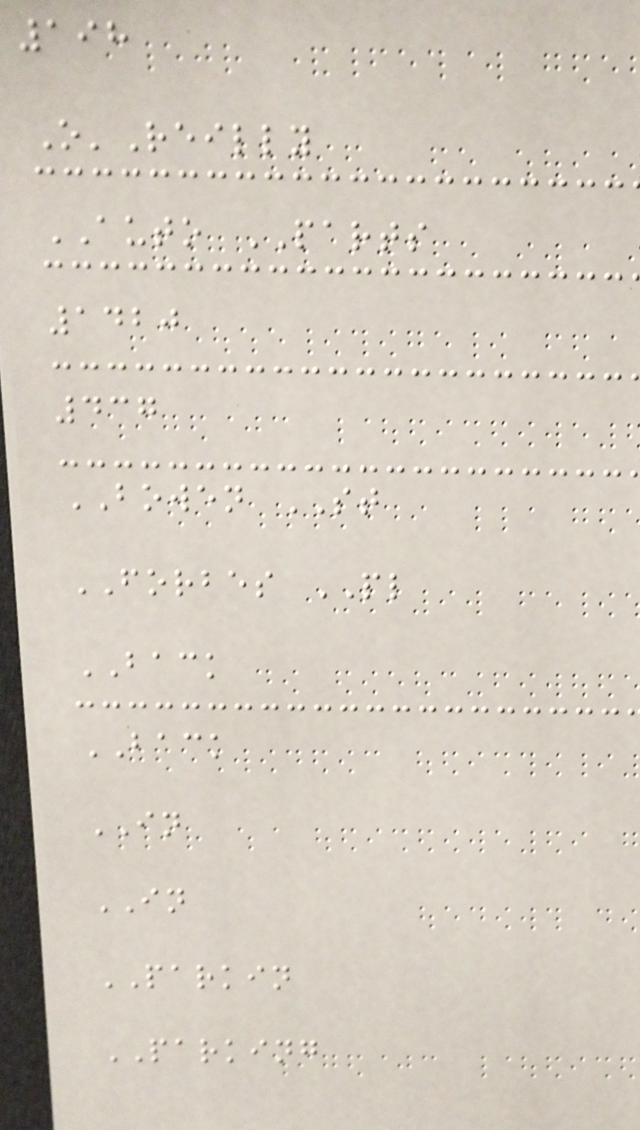198
O'Reilly
AUTO PARTS
1420
437
BOWEN ST
FORBES PL
BACK
BACK
IN
IN
PARKIN
PARKING
